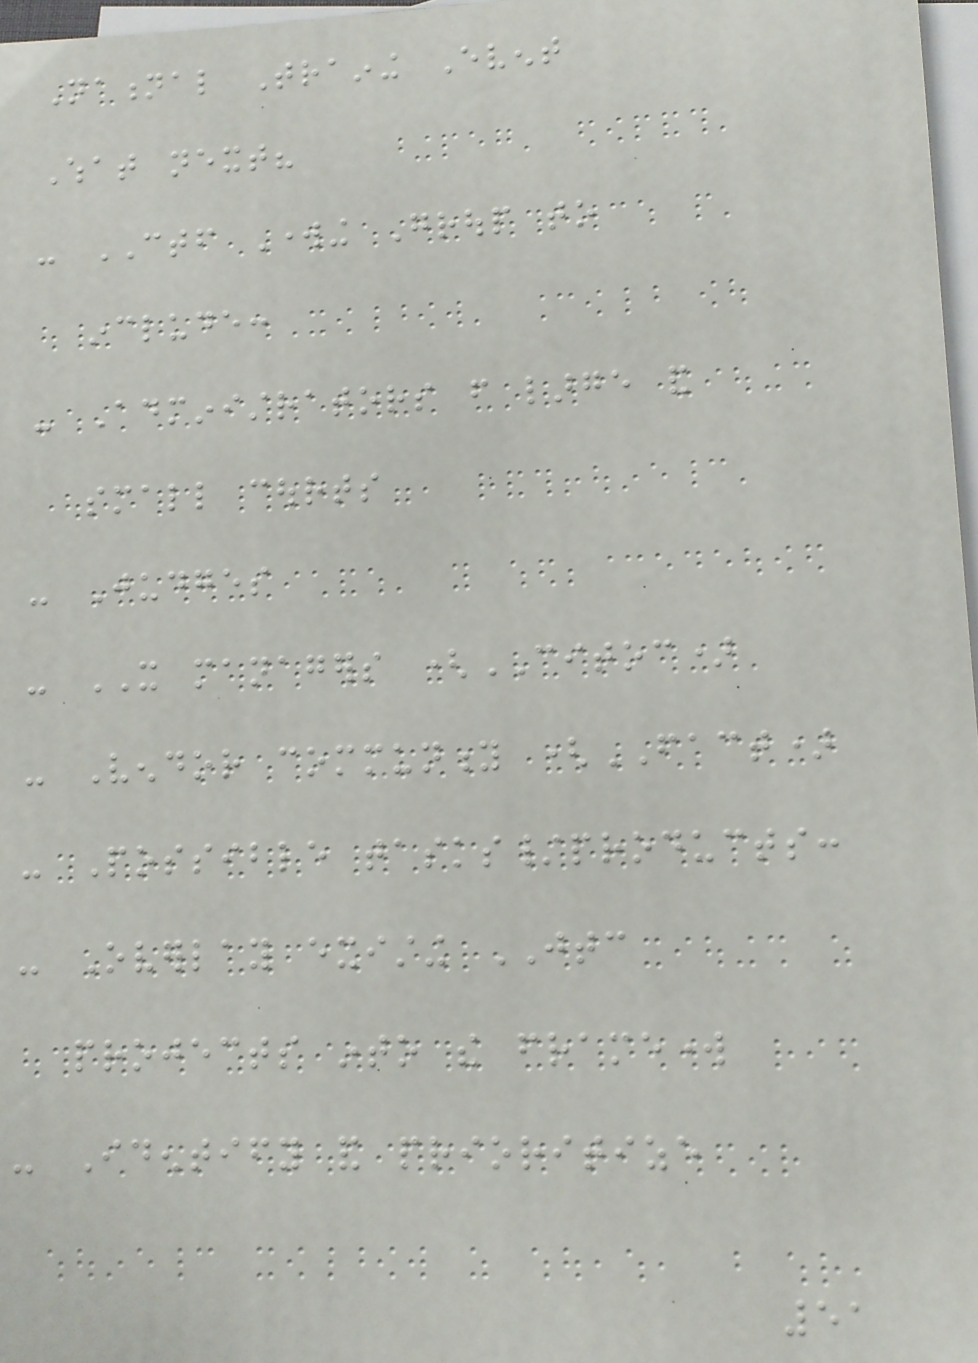National Training Event
What next?
- CTF Working Group to
include:
- Administrators from large and
small courts
- Judges
- IT managers (CITOC)
- Vendor community (FACT)
- Possible tasks/products:
- Overlay existing JTC
projects into the framework
- Identify and prioritize
51
